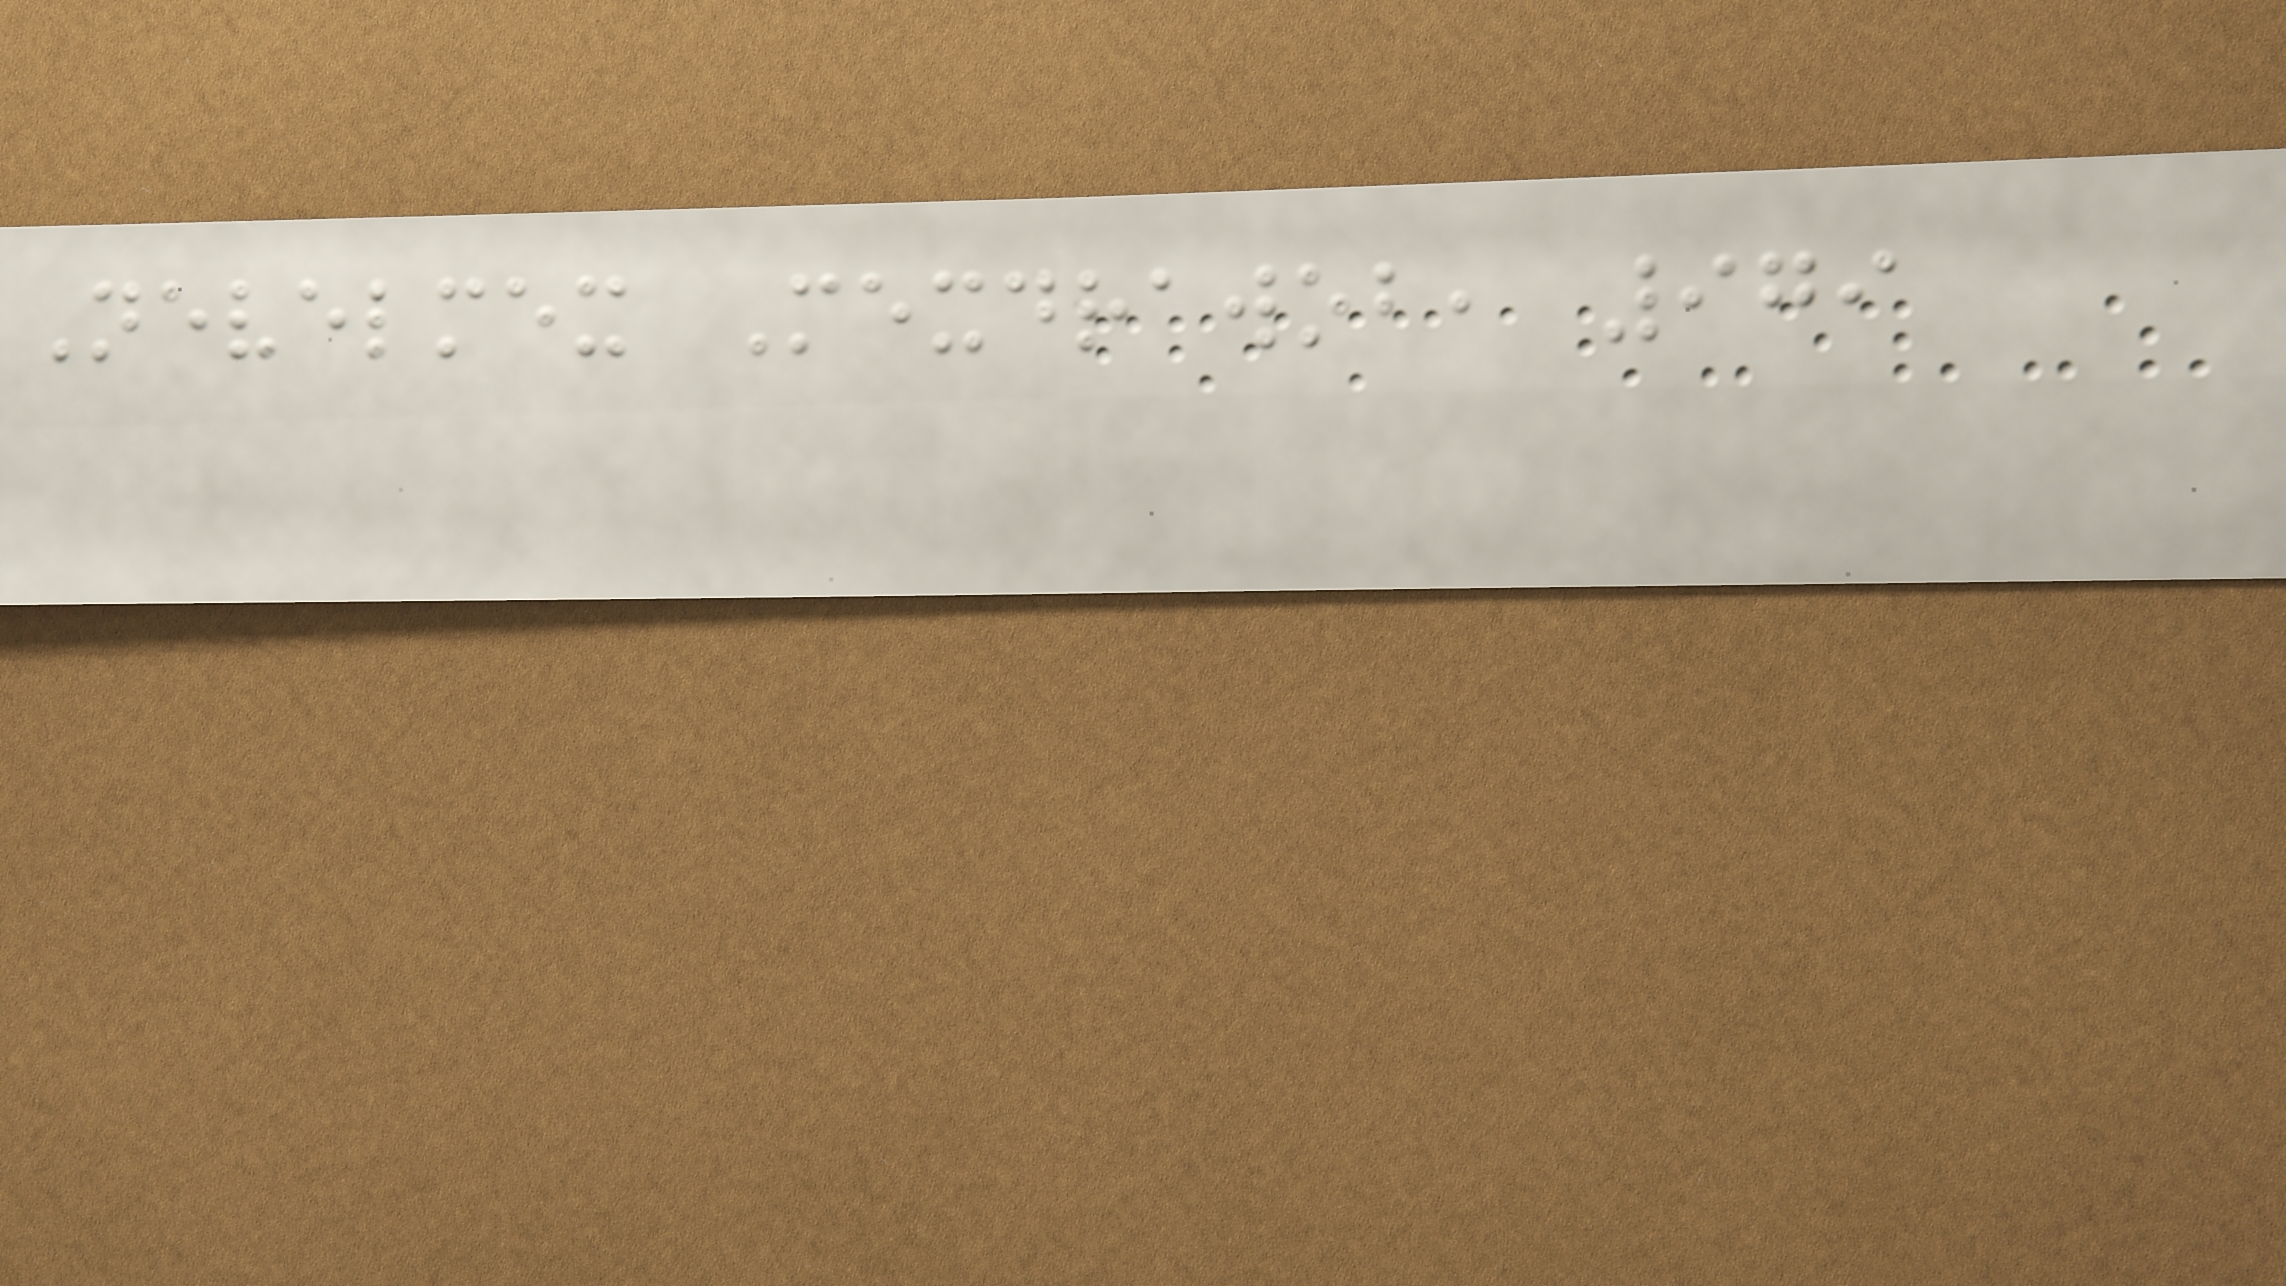Nevelmex Mexdrawob, 979
